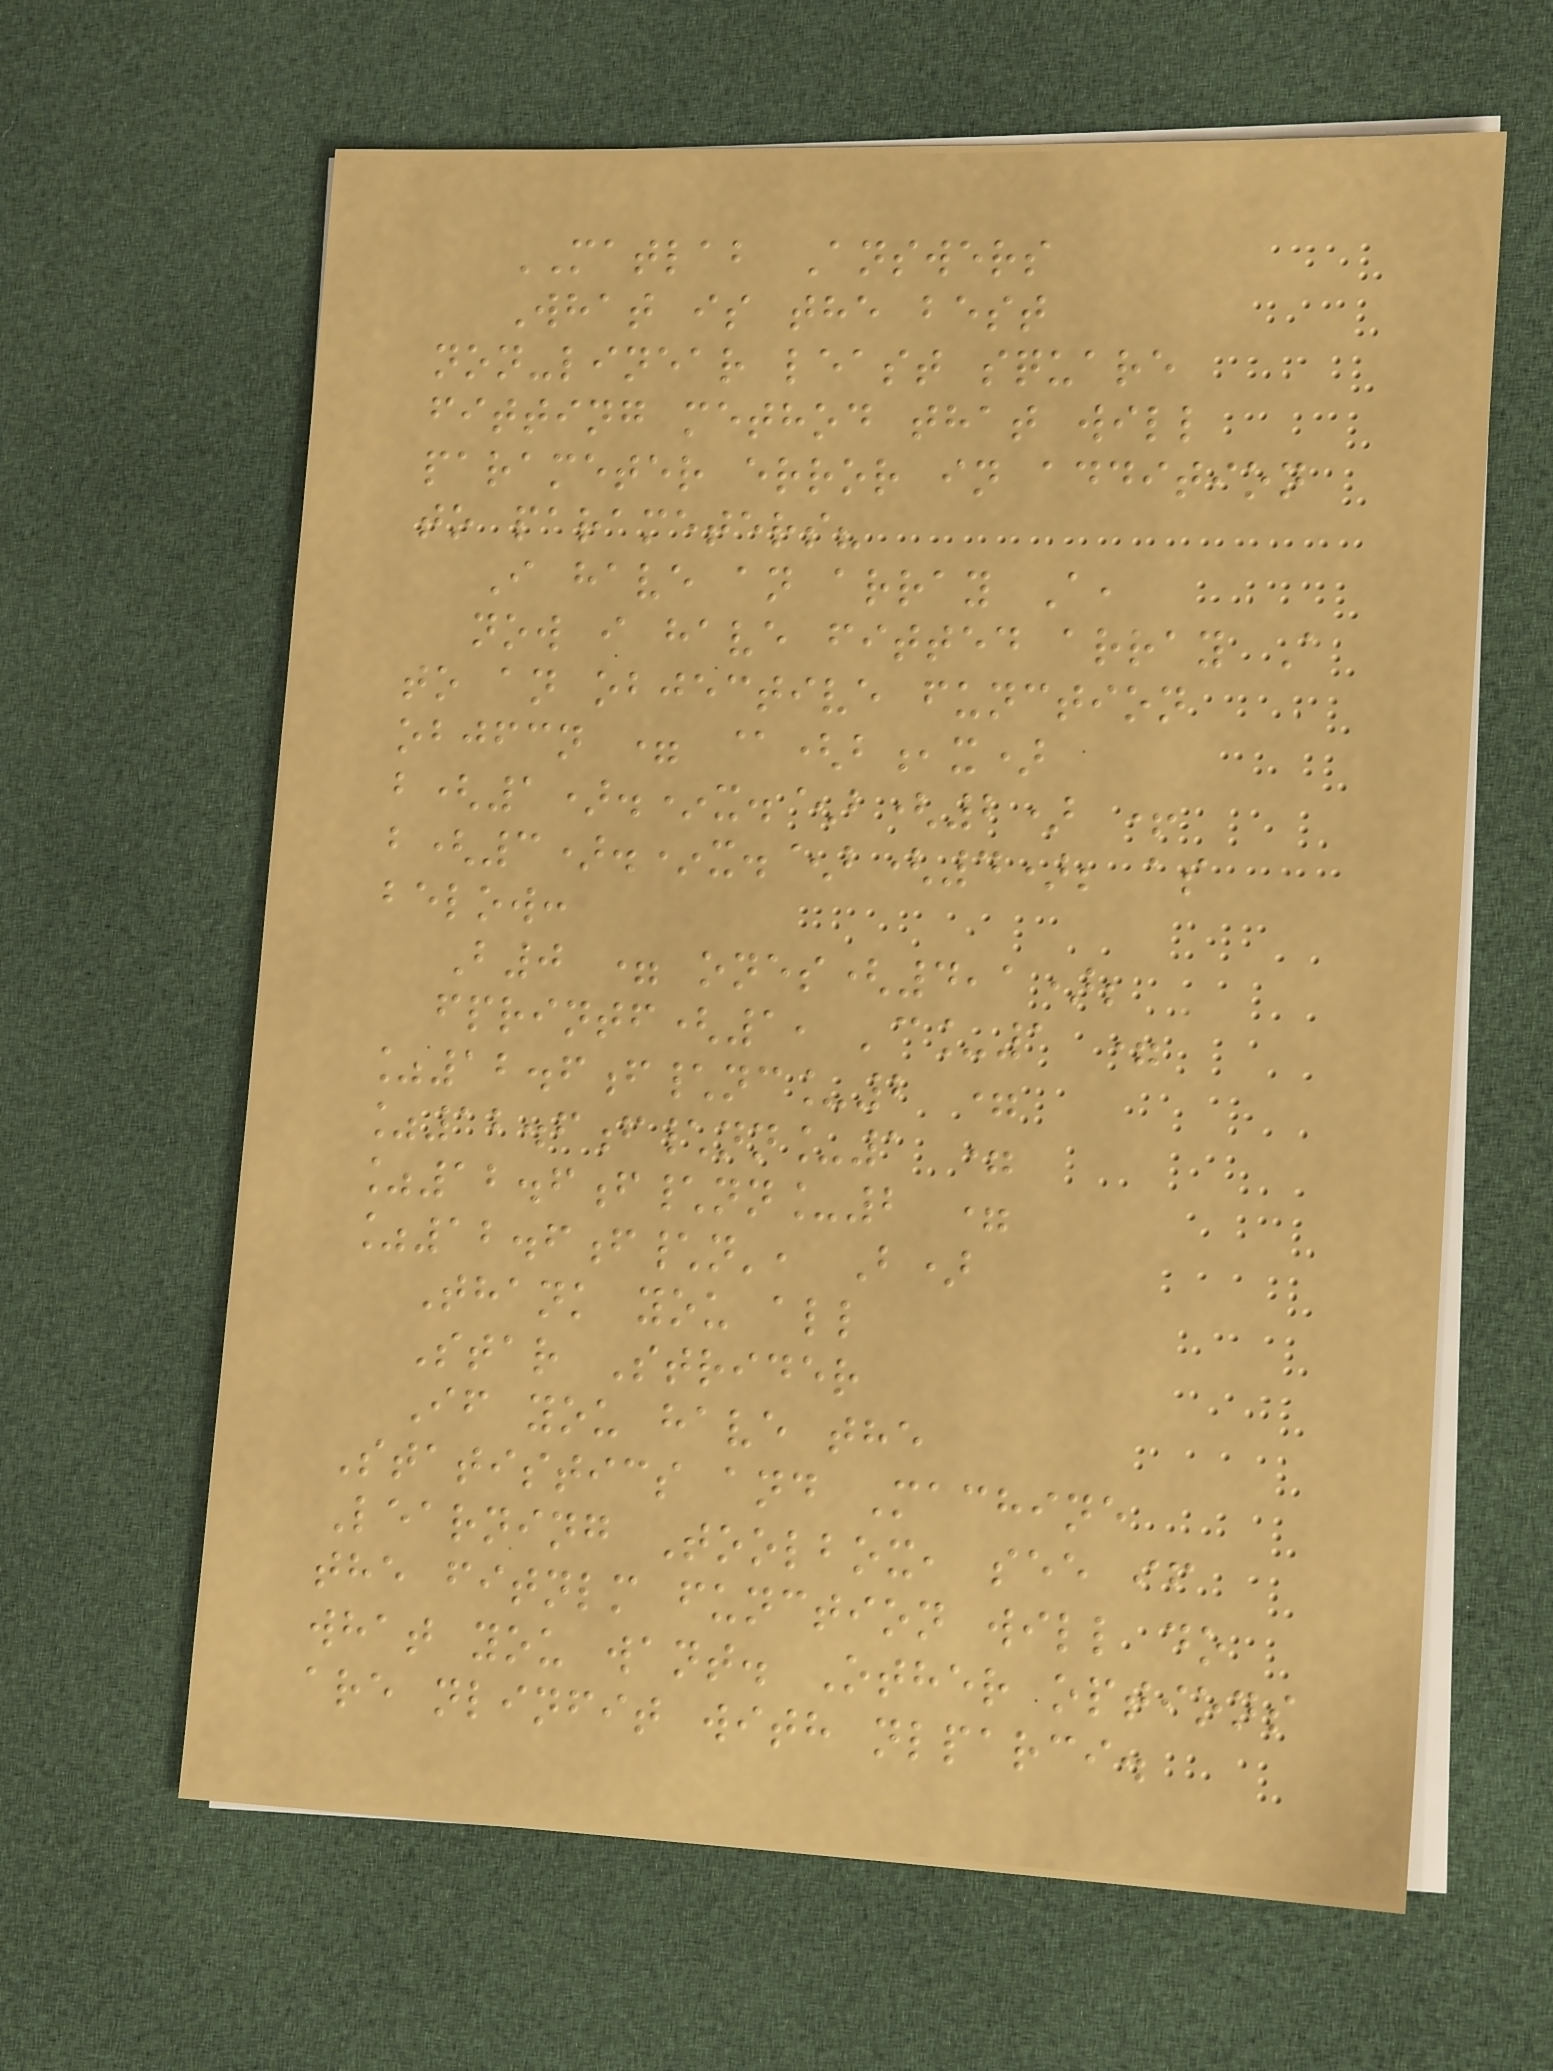MATLAB Answers
What is the best
non-linear least square
fitting method that will
parameter error in addition
to parameters?
I have an array A,
now i have fitted array A
to an objective function
objfcn = @(b,x)
b(1).*x.^b(2) +
b(3).*x.^b(4); as
below:
B0 = ones(4,1);
fprintf(1, 'c_1 =
%12.6f\nc_2 =
%12.6f\nn_1 =
%12.6f\nn_2 =
%12.6f\n', B)
Thank you all
Star Strider
If you have the
Statistics and Machine
Learning Toolbox, see if
the fitnlm function will do
what you want. Other options
are nlinfit with nlparci.
